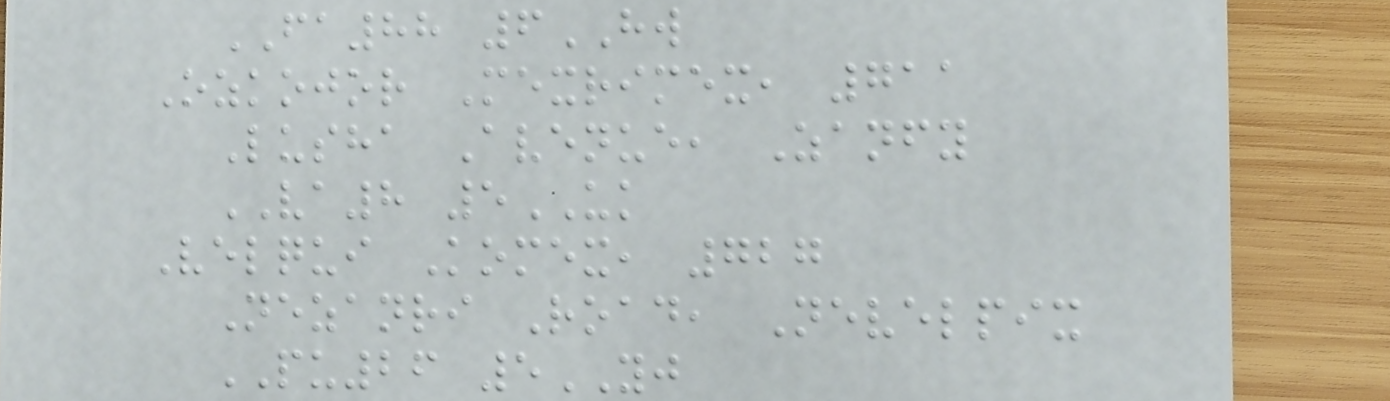FA88 6HW
Ozkojor Mexrimex, 711
Lusha Avenue, Zanfy
VA8 5UK
Velqui Komex, 727
Nezanri Road, Nevelpix
PU26 5YJ
